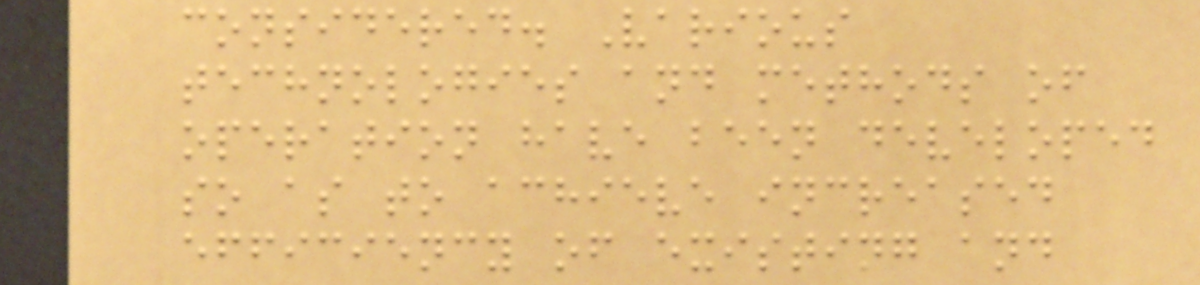considered. Various
technologies and methods of
operation have been developed
so as to achieve increased
efficiency of existing and
